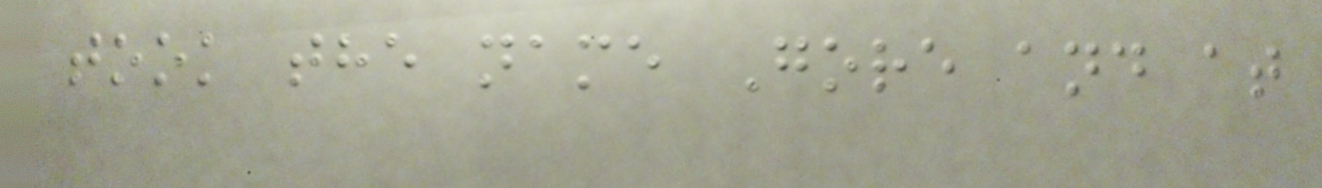took the name Gore and at
